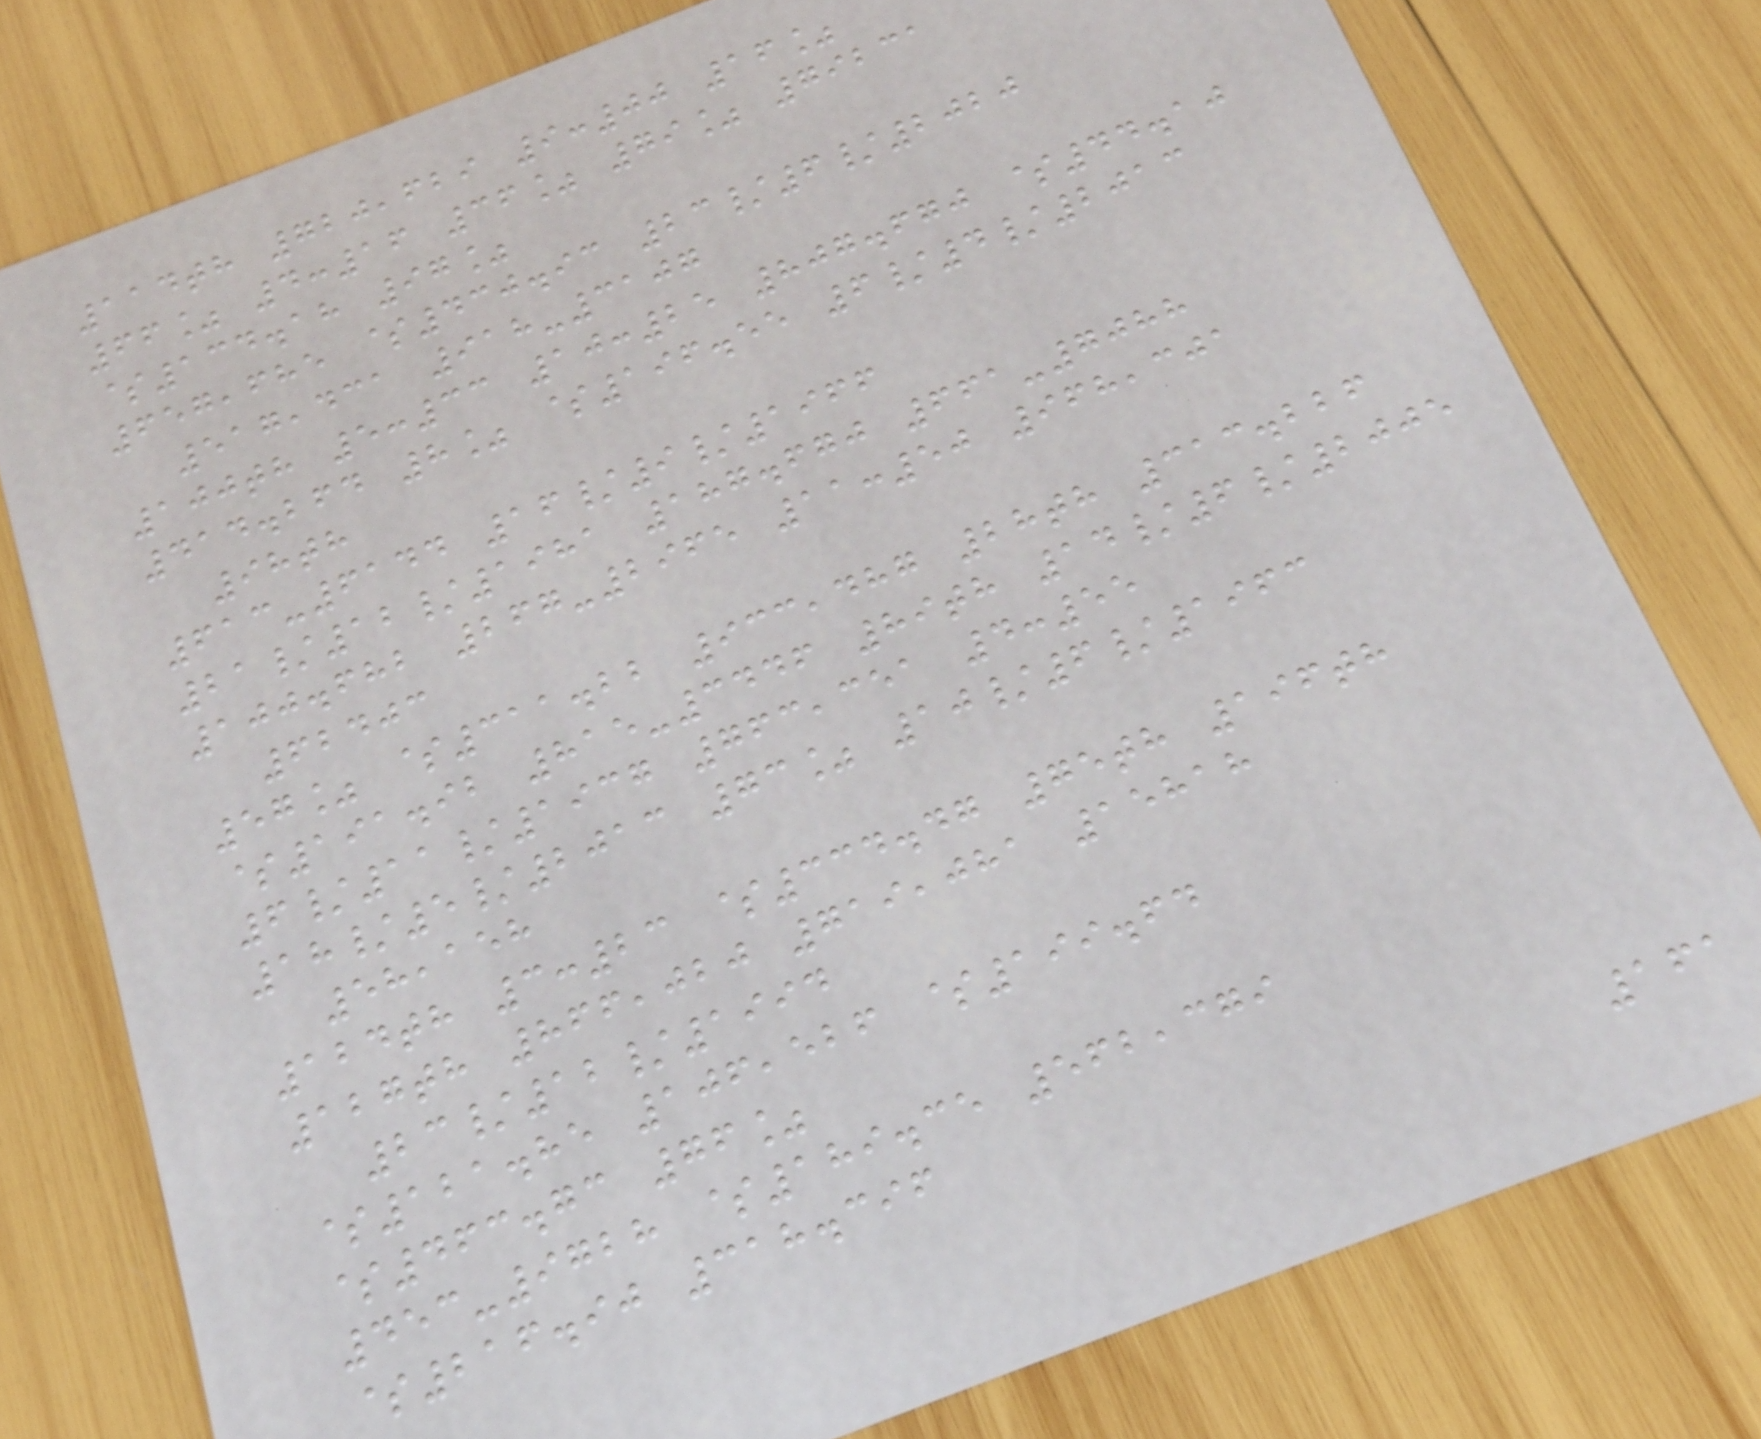114th 720,629 9:00 16%
66% 4:16 36% 79% 79231
$134.18 97%
657,685 $430.93 23/6/2020
517,431 918-3107
100th 5:33 10:25 807.670 $44.10
414.264 8% $196.55 6/4/2013
98th
613-6144 16/9/1966
21/12/1981 187.670 661-7088
100.682 267-2965 11:50 968,301
62403
57% $311.22 933,487 28th 313.226
$191.92 815-3446 89th 14/6/2005
6/11/1937 763,351 4:55
18/5/2013 73% 10/6/1963
58,158
124th 3:23 $334.47 75th 196th
127th 866,020 719,081 15818
23/12/1994
$121.85 106,526 $199.64
$463.73 76%
453-9728 $189.35 562,379
$216.90 318.396
161
